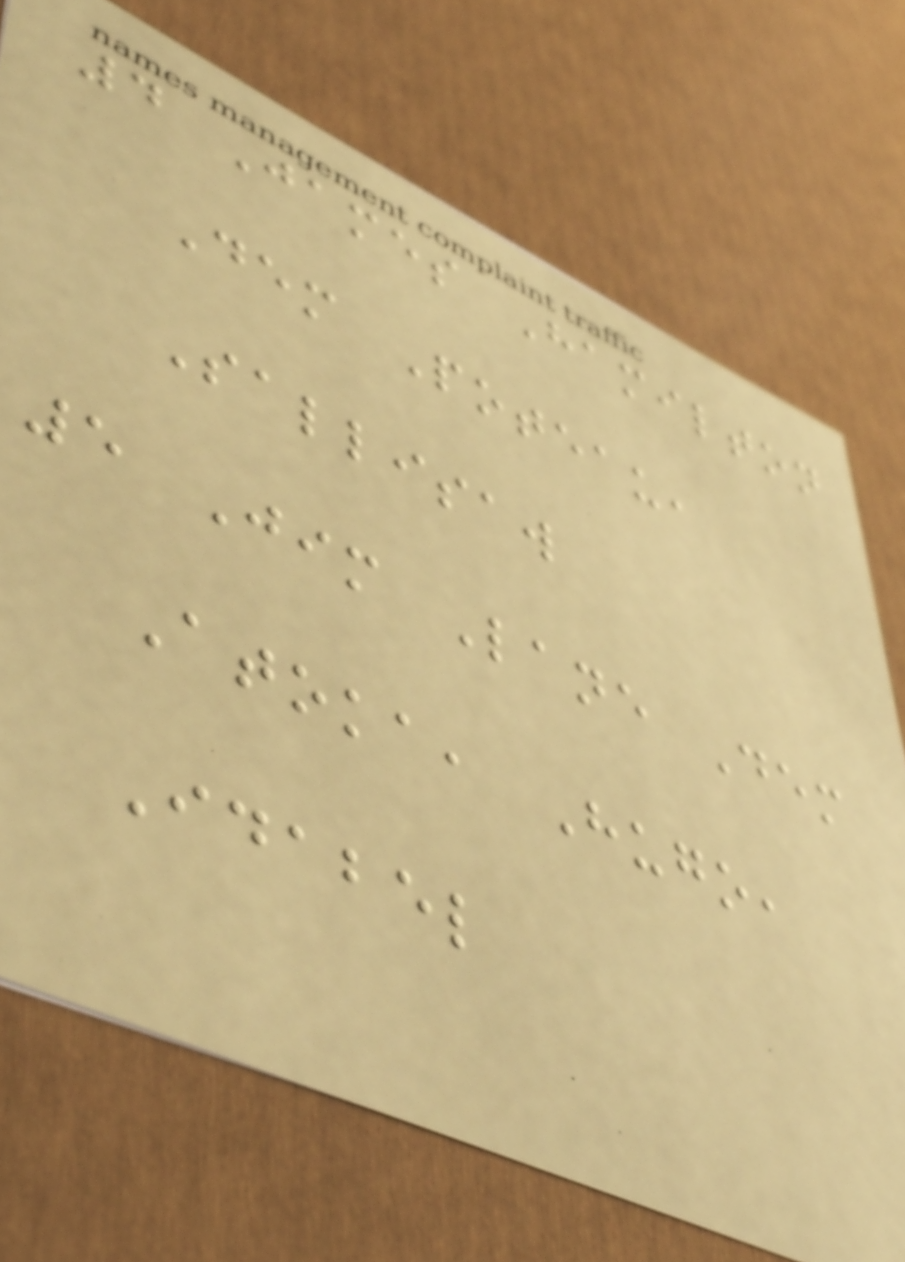4 James Hamilton
Dem Poteau,
Sallisaw
5 Jim Lane Dem
Atoka, Hugo,
Idabel
